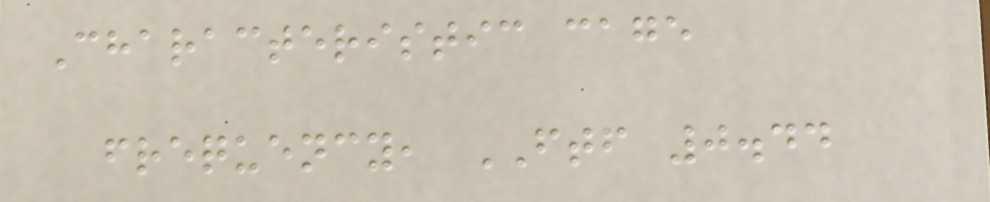Characteristic cage
frequency, FTF 0.44
